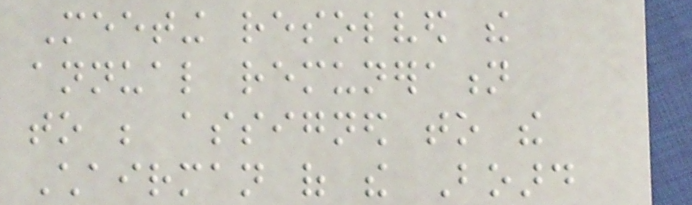Meeting resolved the
annual remuneration
to be assigned to the
Chairman of the Board
